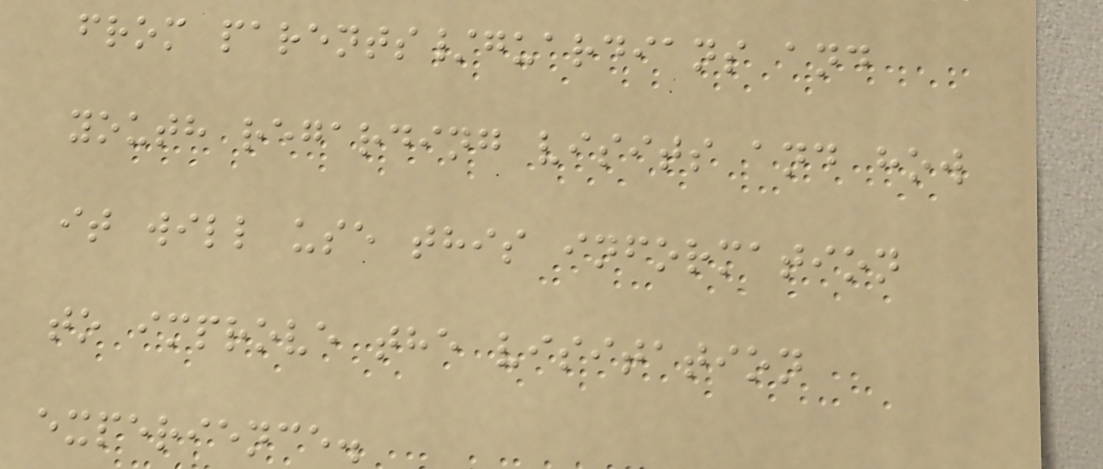from parents/guardians and
youth regarding visits and how
it will use this information
to improve the visitation
experience.
